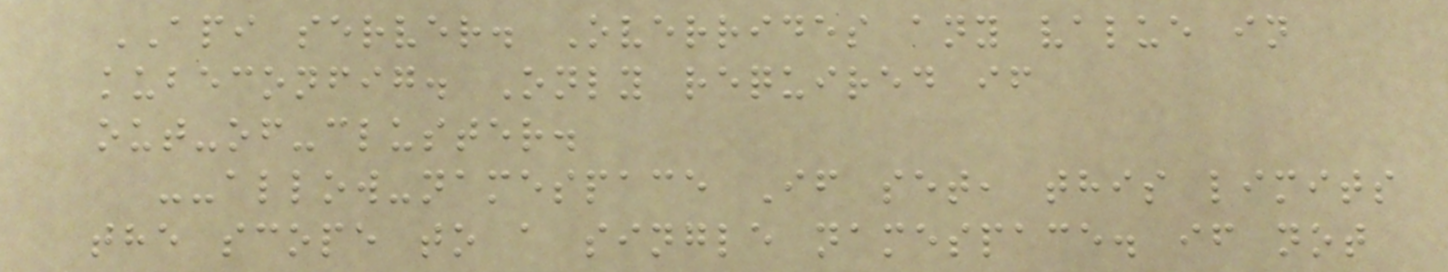API server. Overrides any value in
kubeconfig. Only required if
out-of-cluster.
--allow-namespace If set, this limits
the scope to a single namespace. if not
